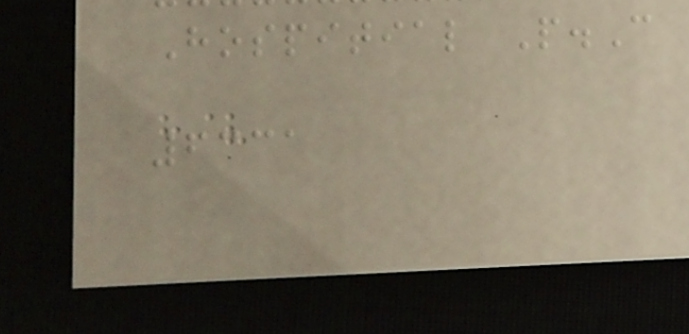Hospitial P.C
6331
